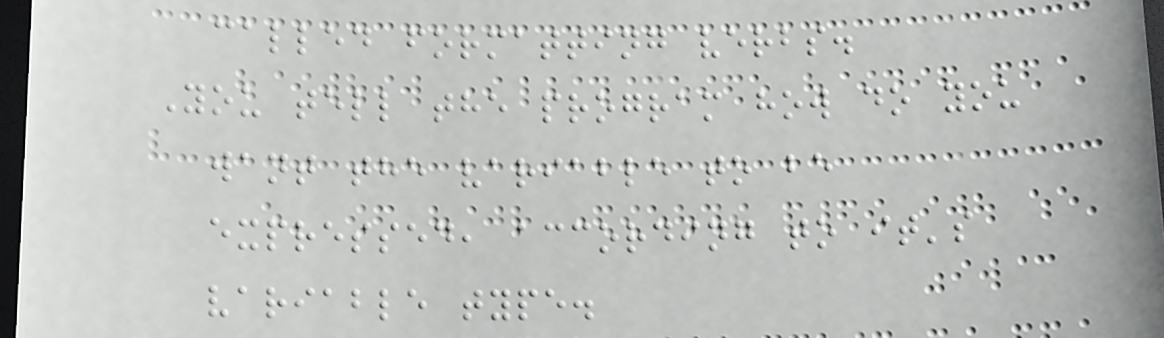called formatting verbs.
You tell the program how do you
want the variable to be
expressed, according to it's
variable type.
